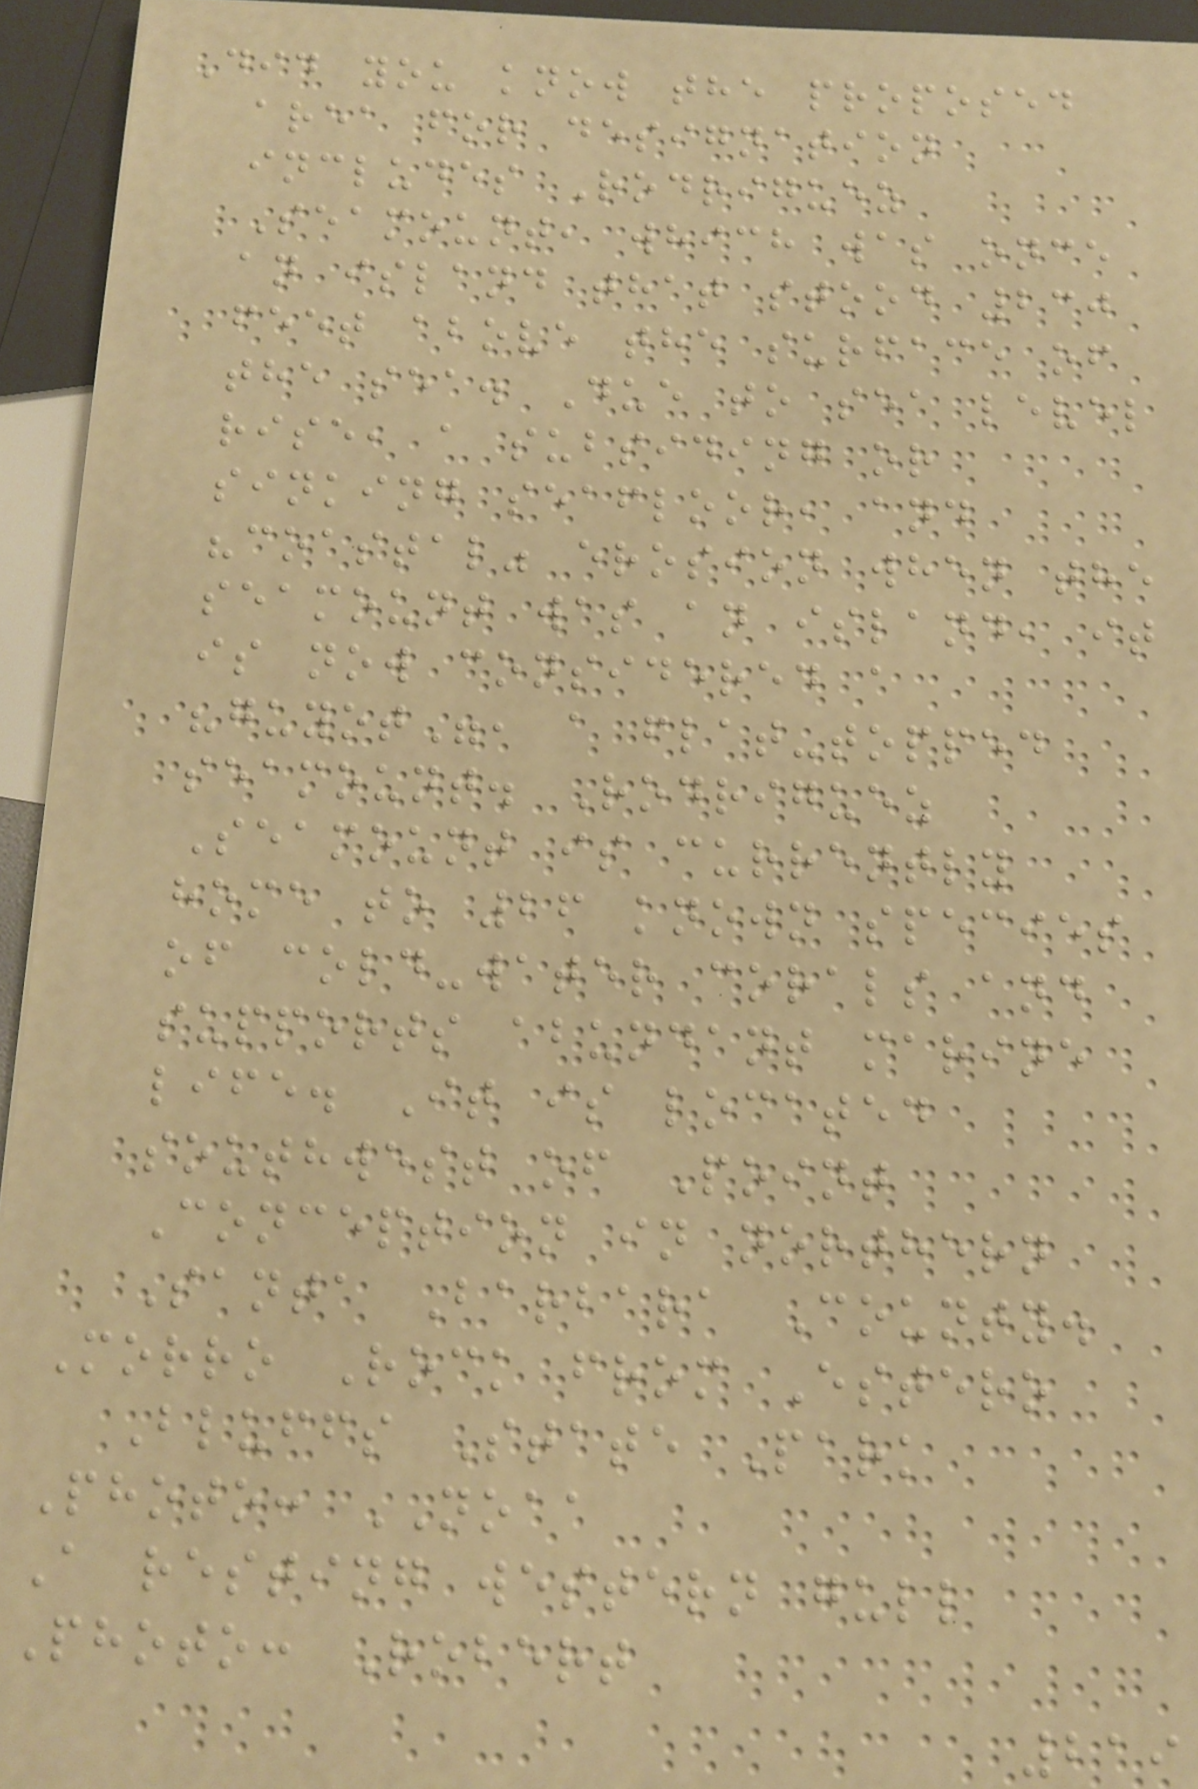Did you know the proposed
area for designation
includes Rodriguez
Seamount, which was once
an island that stood 230
feet above the surface of
the sea. Due to sea level
rise, a subsiding or
sinking seafloor, and
"coastal" erosion when the
seamount was an island, it
is now considered a
"guyot", a flat-topped
seamount. Rodriguez
Seamount is currently
home to 26 known species
of cold-water corals and
supports abundant marine
life. It is located
southwest of Point
Conception in northern
Santa Barbara County.
Morro Rock from Estero
Bluffs State Park
Photo: NOAA
A resting western gull
Photo: Robert
219
